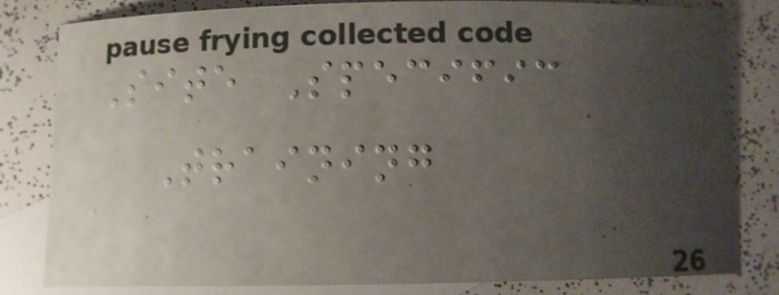Site Specific
Training
